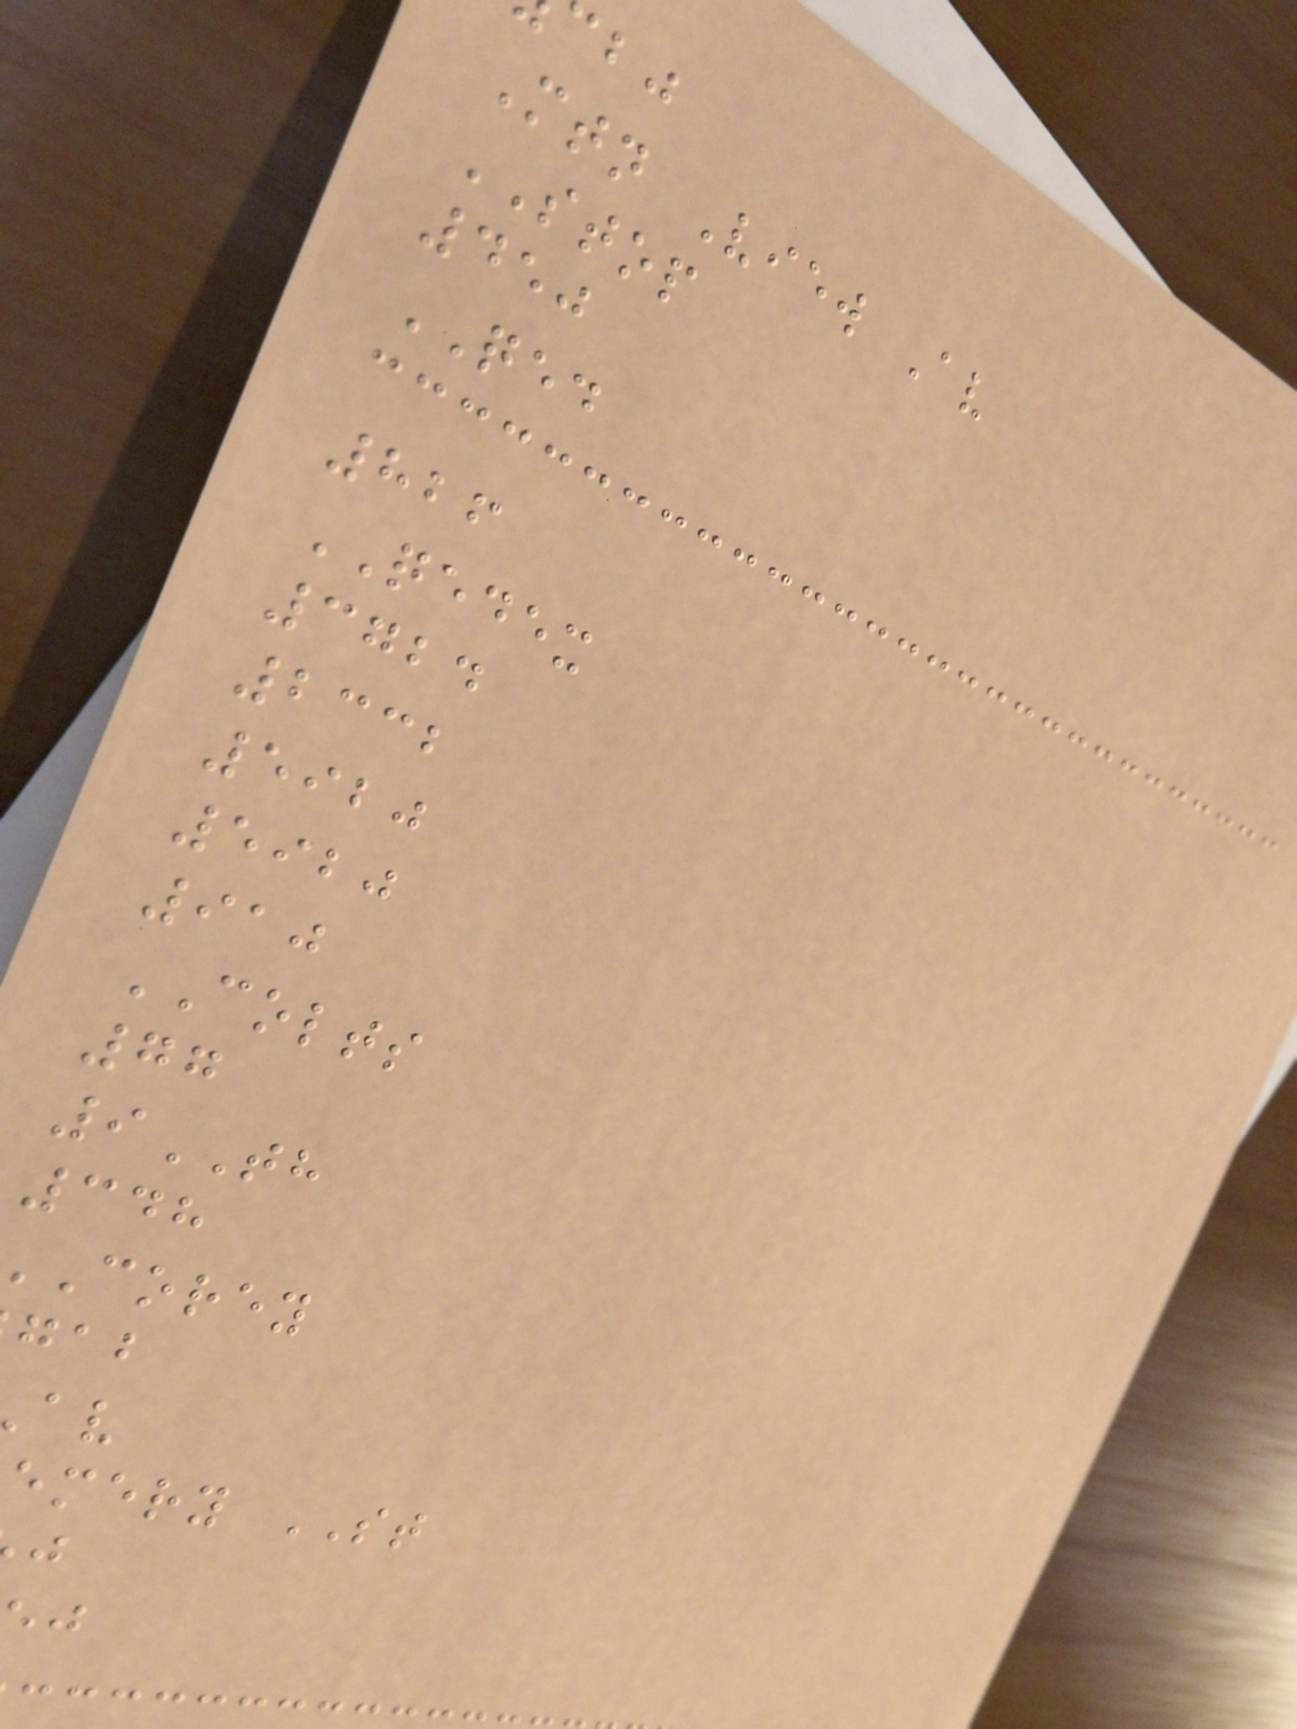Mtn View Av
STOP
450
QED
826
QEDEX
3724
2332
5920
5920
910
COLTS
77
9TH
348
corey
emery ST
